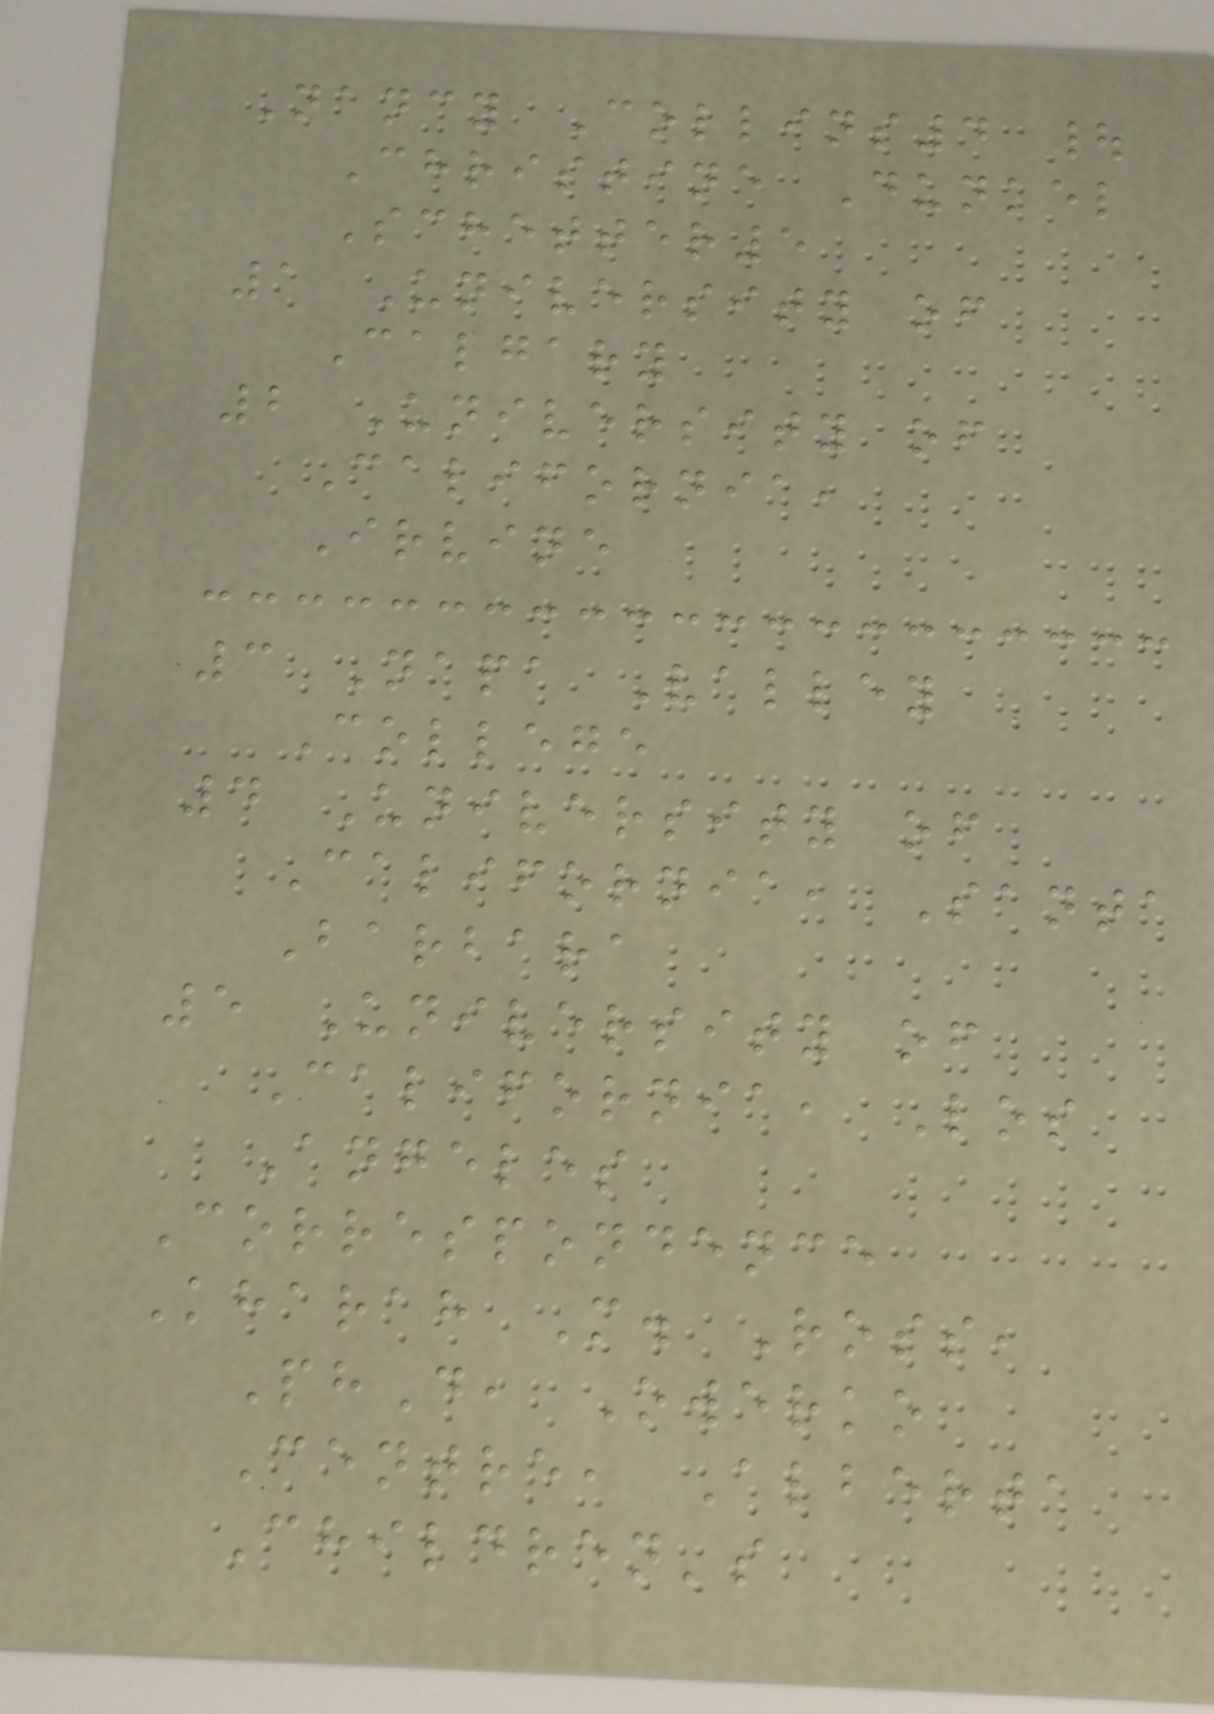Nancy Collins4 |
Christine Dunkel
Schetter5
1 University of
Calgary
2 University of
California,
Irvine
3 Napa Valley
College
4 University of
California, Santa
Barbara
5 University of
California, Los
Angeles
Correspondence
Kharah M. Ross,
PhD, Owerko
Centre, Alberta
Children's
